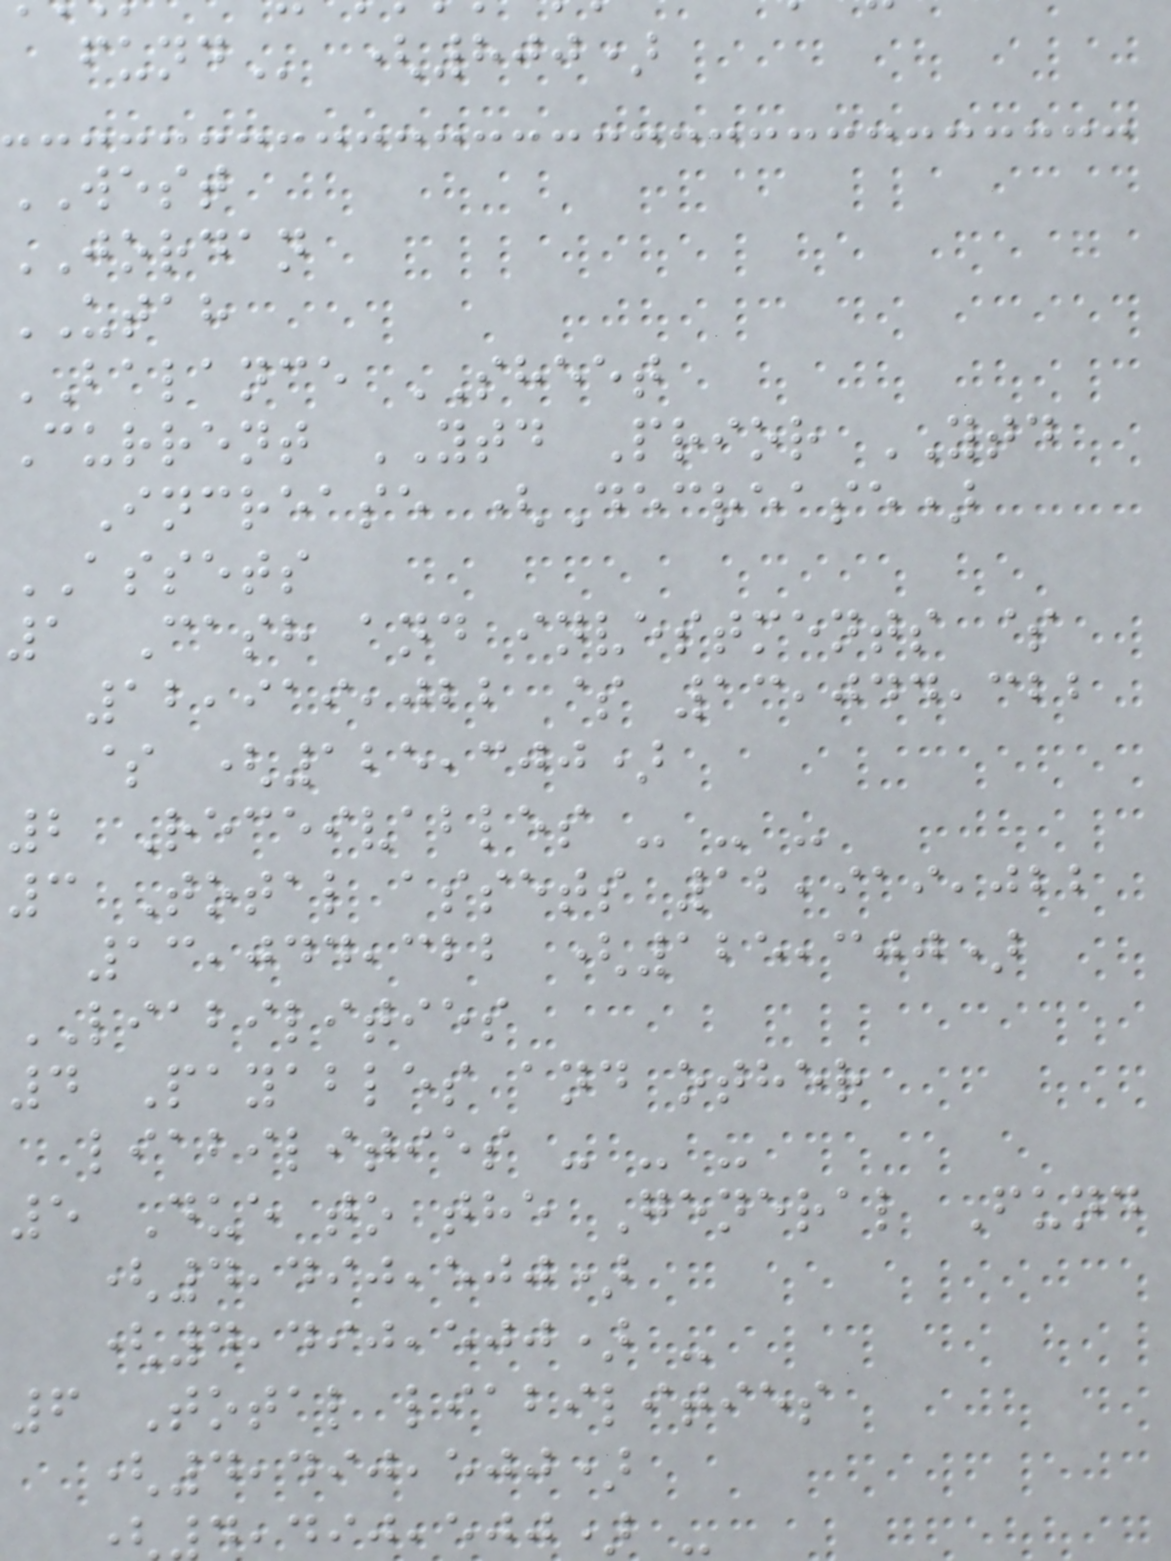(800)
WEST
JORDAN
UTAH
BALANCE SHEET
Current YTD Prior YTD
Increase (Decrease)
ASSETS
1 Cash and investments $
12,919,022 $ 13,044,322
$ (125,300)
2 Receivables - - -
3 Total assets 12,919,022
13,044,322 (125,300)
LIABILITIES
4 Payables and other
liabilities - - -
5 Due to the General Fund
(4,490,500)
(4,490,500) -
6 Total liabilities
(4,490,500)
,ejj) -
